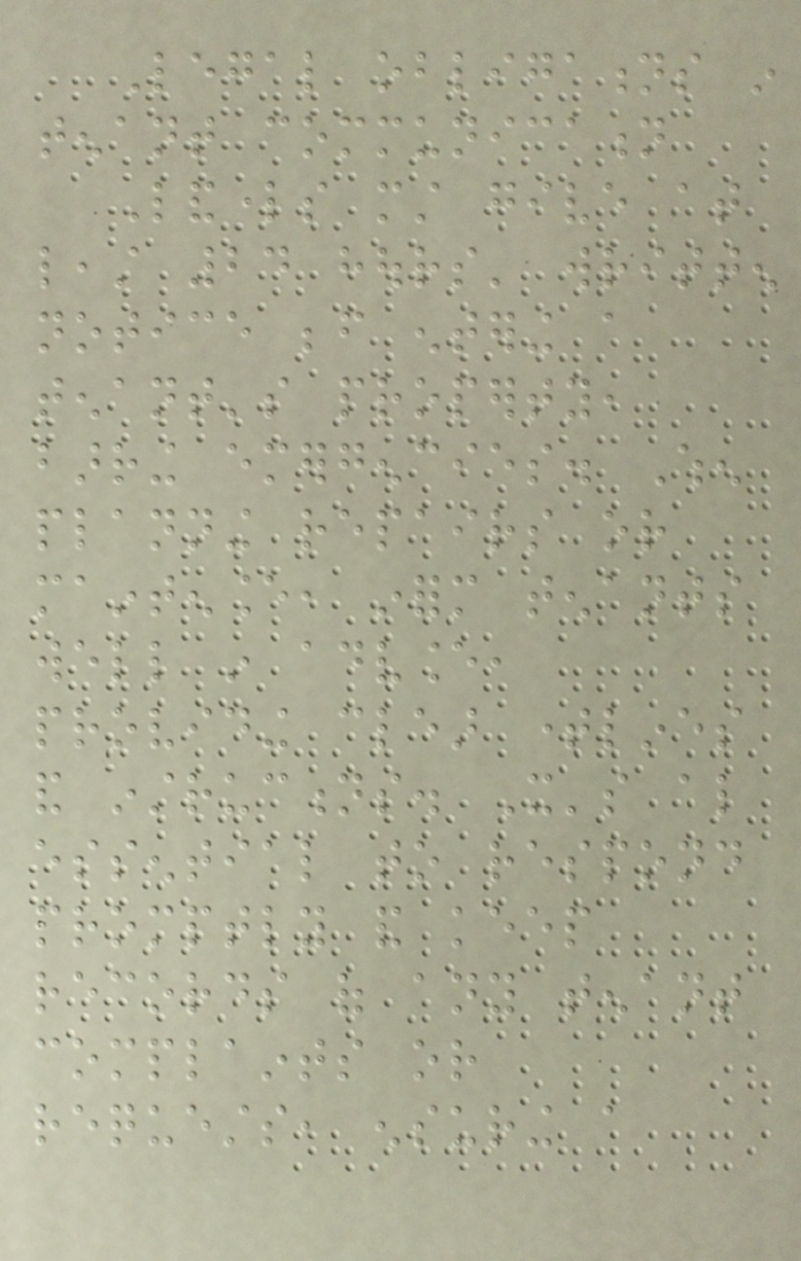Legal obligations in
tenant communication
Landlords must give at
least 24 hours' written
notice before entering a
tenant's property,
barring emergencies. When
planning repairs or
maintenance, inform tenants
well in advance,
providing clear timelines
and instructions. It's also
essential to respond
promptly and keep
records of any tenant
complaints or
requests, ensuring a
